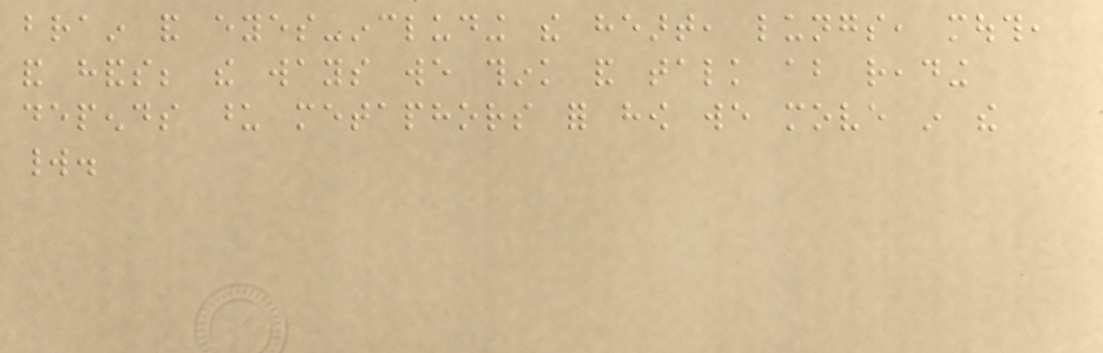brain and eyes-including the heart, lungs, mouth,
and hands; the ways we think and talk about reading
depends upon metaphors for how we move in the
world.
